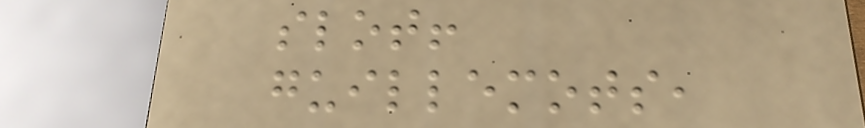slot!
guillemots,
